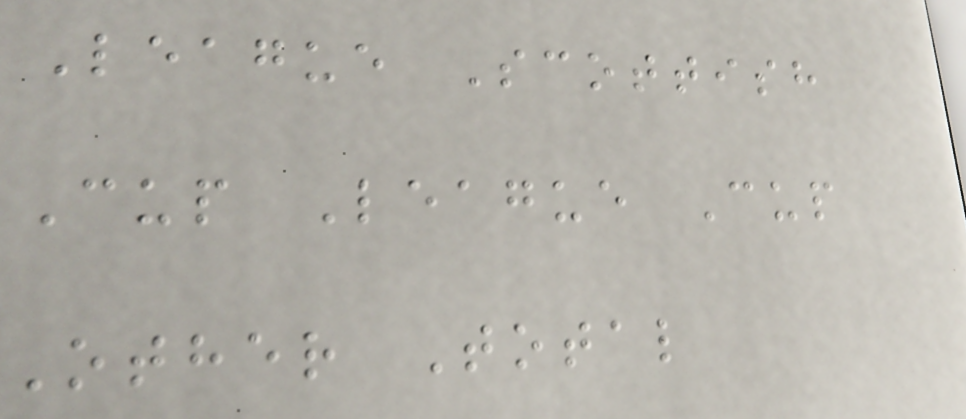League Scottish
Cup League Cup
Other Total
